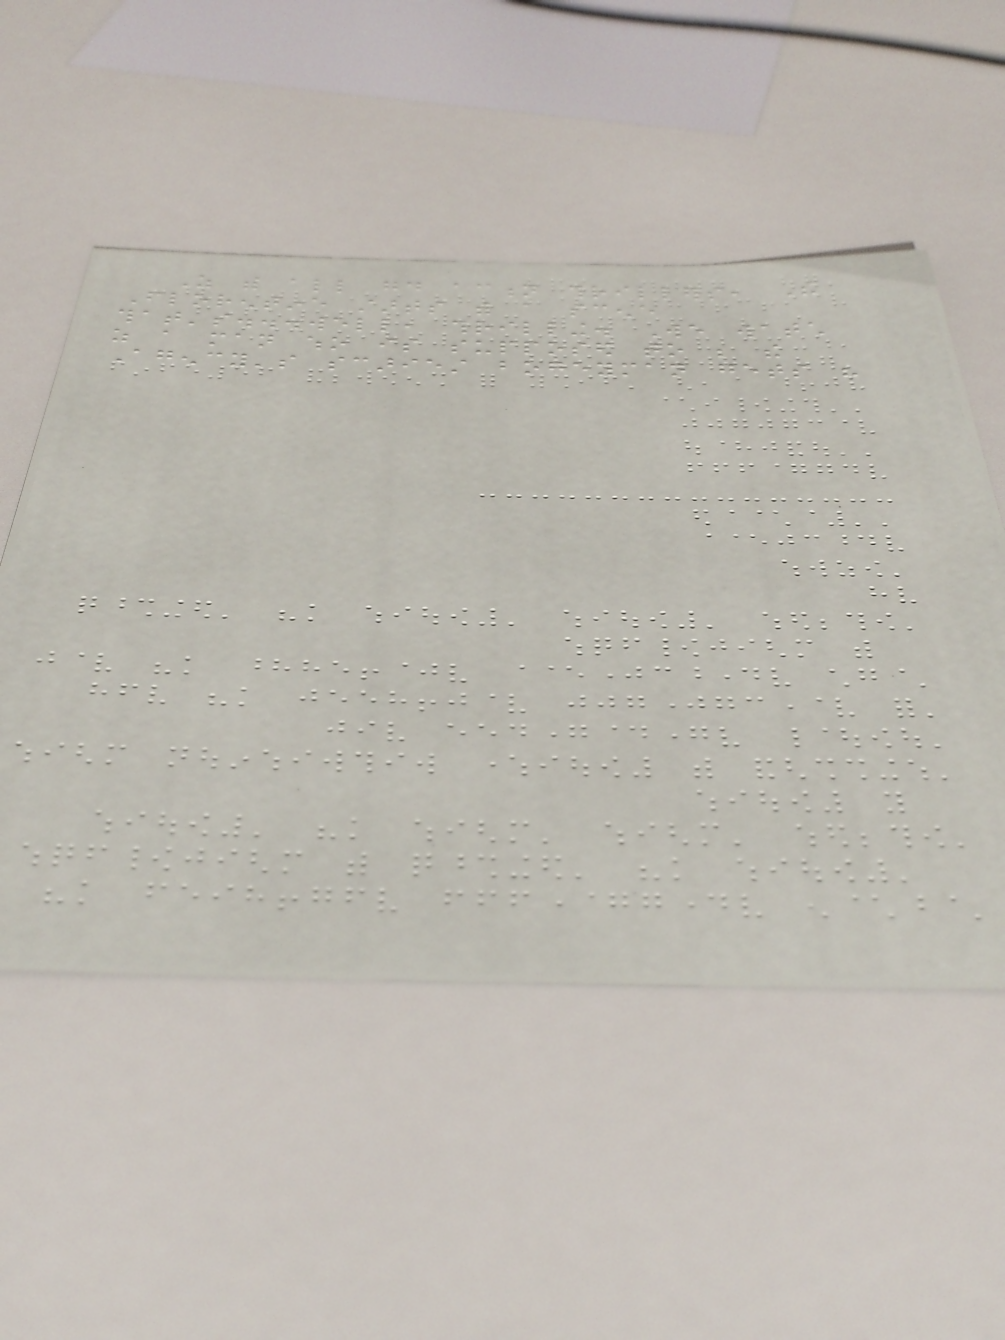As with all good action thrillers, The
Florentine starts with a scene
that's...well, thrilling. We watch
as a man who is supposed to be the
Agency's scariest bogeyman gets his
